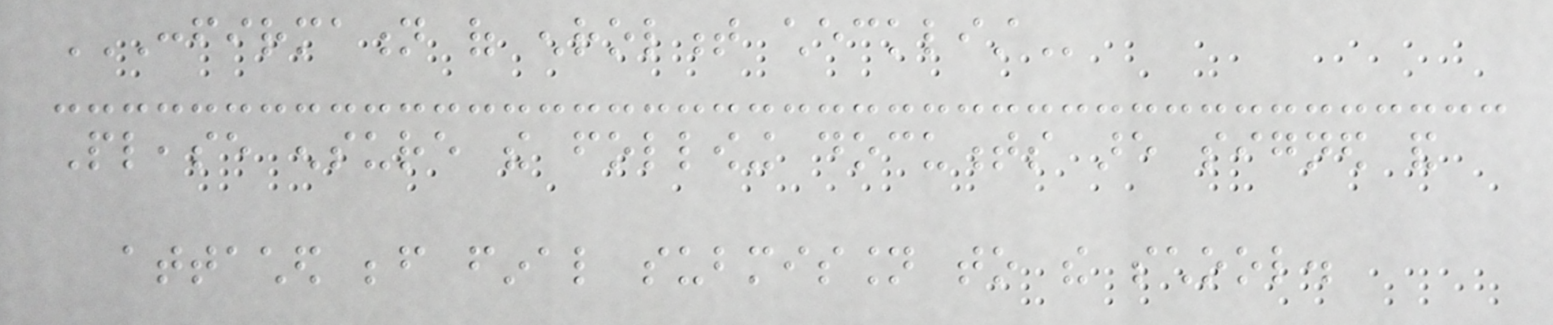CONFIRMATION OF ENROLMENT CHECKLIST
Please ensure the following documents are signed and
attached before final submission to the school.
